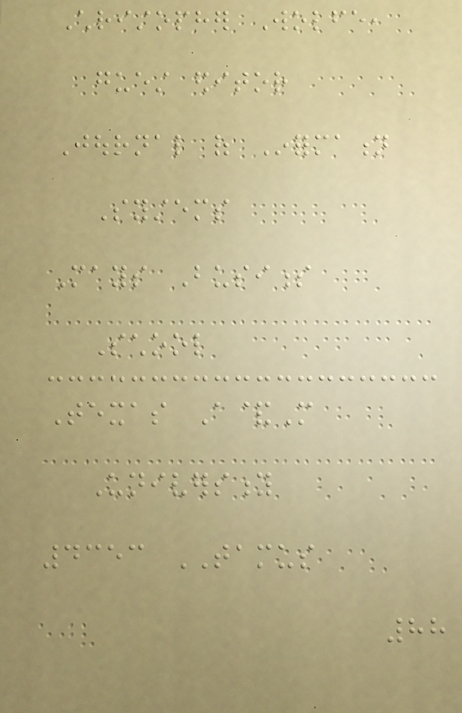Christopher Wolfe,
guest editor
Journal of Information
Systems
Mays Business
School
Texas A&M
University
4353 TAMUS
88
